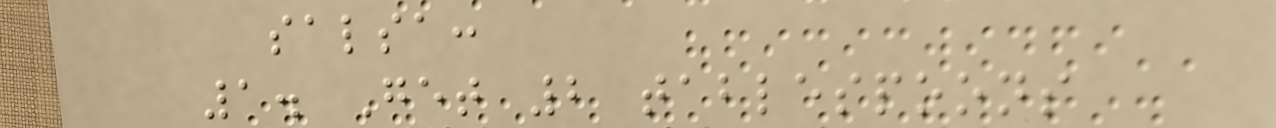salsa:
1. Get 2 tablespoons
